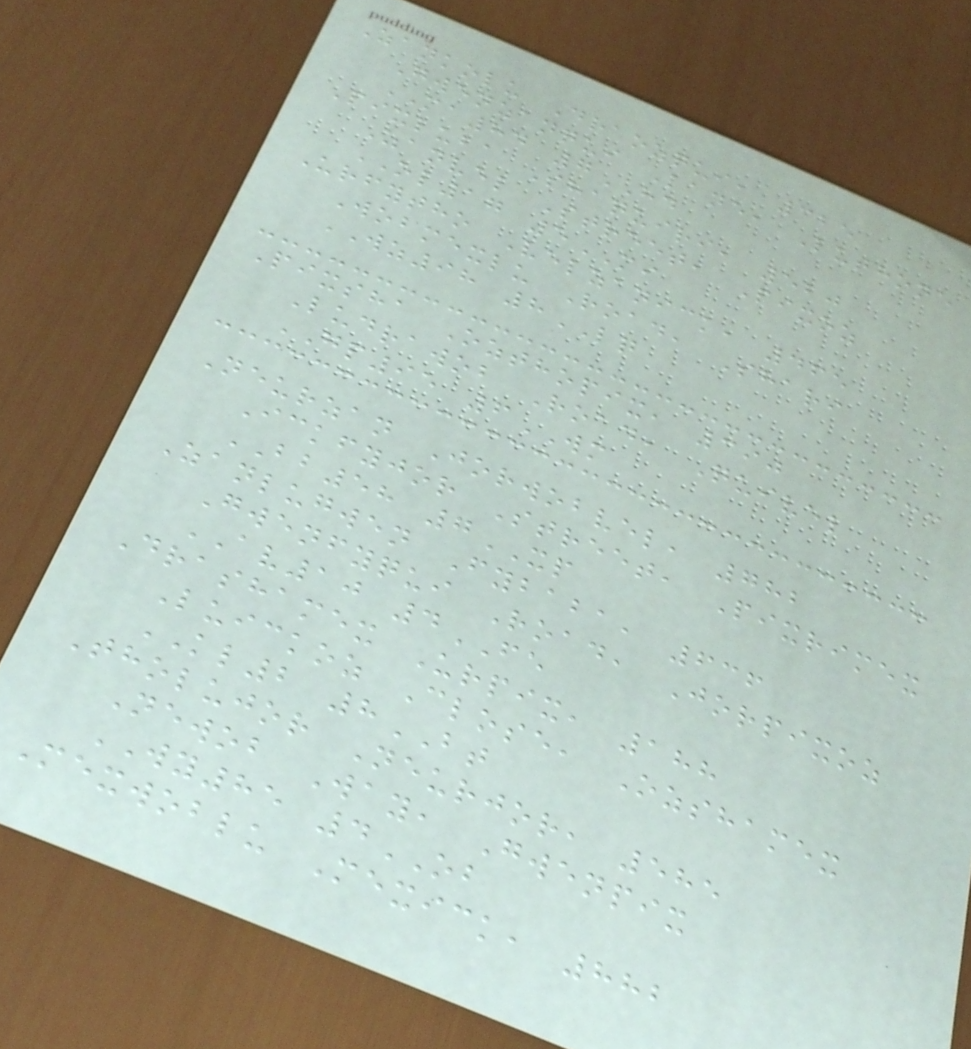Zankolu Draozqui, 325
Gwenzanqui Lane, Luthone
MA84 7HD
Pixluba Shaquiri, 520
Zanvel Street, Pixoz
OL17 5MI
Urfytho Velzanick, 465
Wobmexlu Road, Shari
WZ98 8LQ
Pixsha Ozthopix, 390
Ludrawob Road, Quivel
GP95 6WM
Neurzan Jorwobvel, 782
Ickfyjor Street, Pixrimex
BB58 7XP
Zanlugwen Fybaba, 636
Gwenfyqui Road, Jorpixoz
AV10 4FE
Drashamex Urpix, 188
Luickoz Close, Ozshamex
KL2 8BT
Tholujor Neurjor, 585
Newob Way, Gwenpix
WY85 4OB
Mexwoblu Mexick, 882
